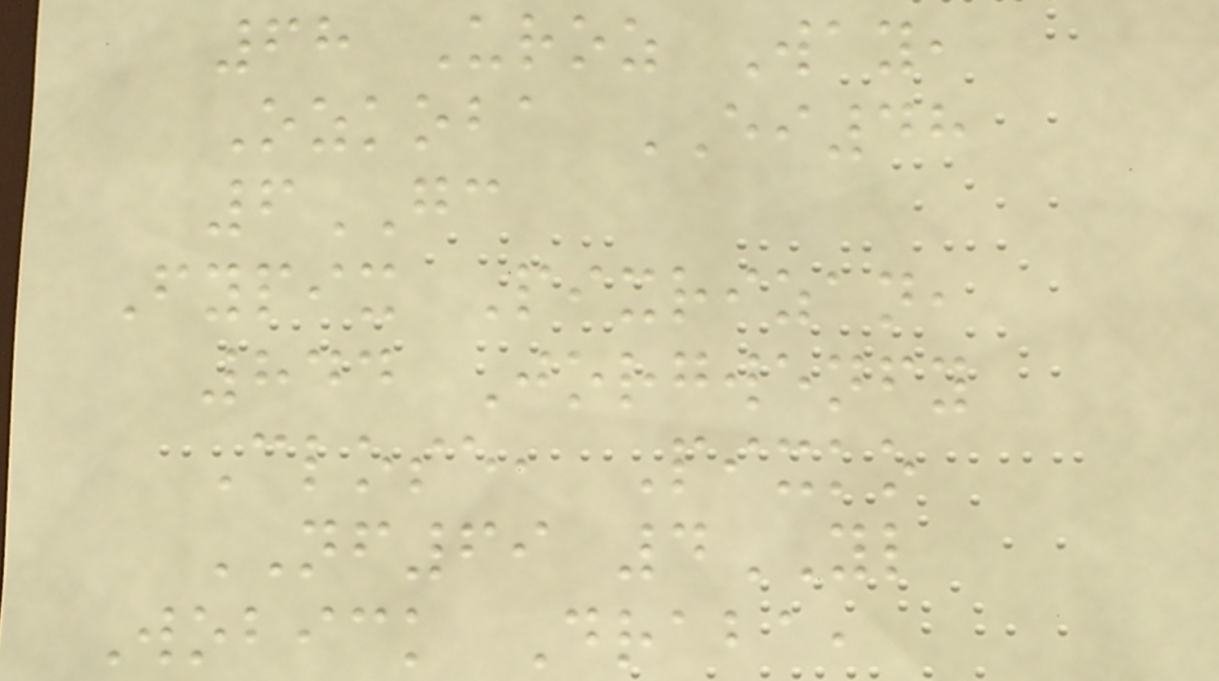68 Uroz Way,
Ozkoba EI48
6GC
Fypix Pixrizan,
844 Jorgwenfy
Close, Pixko
NF69 4YL
Wobick Draba,
